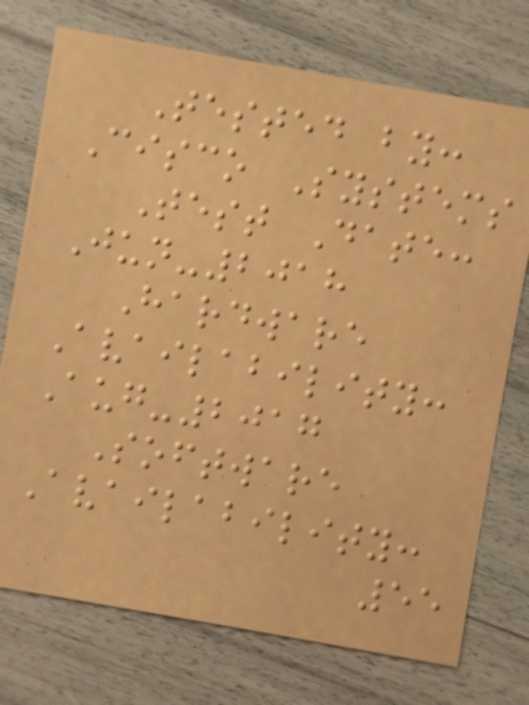Tested by:
Cisco Systems
Test Date:
Jun-2018
Hardware
Availability:
Aug-2017
Software
Availability:
55
